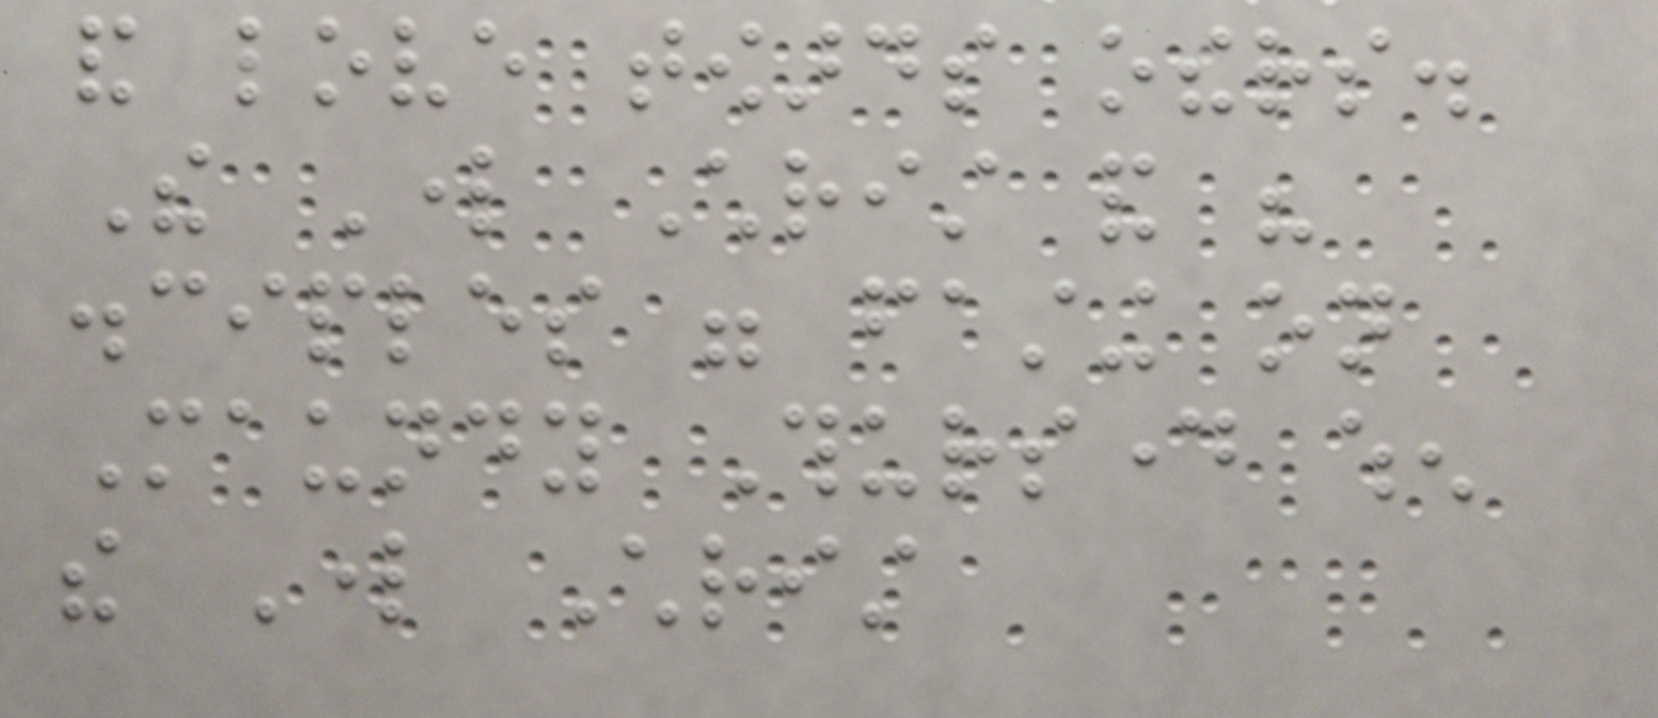and love towards others.
The Lord Christ and his
disciples were fasting on
Maundy Thursday when
the Lord Christ
